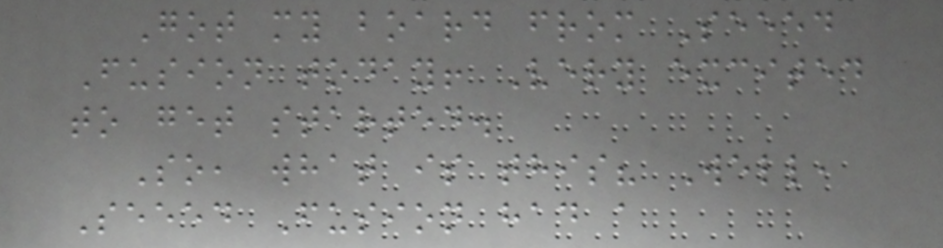Got my board from Seeed
Fusion today! Very excited
to get started.
So, what is this? Well,
Seeed Fusion had a
